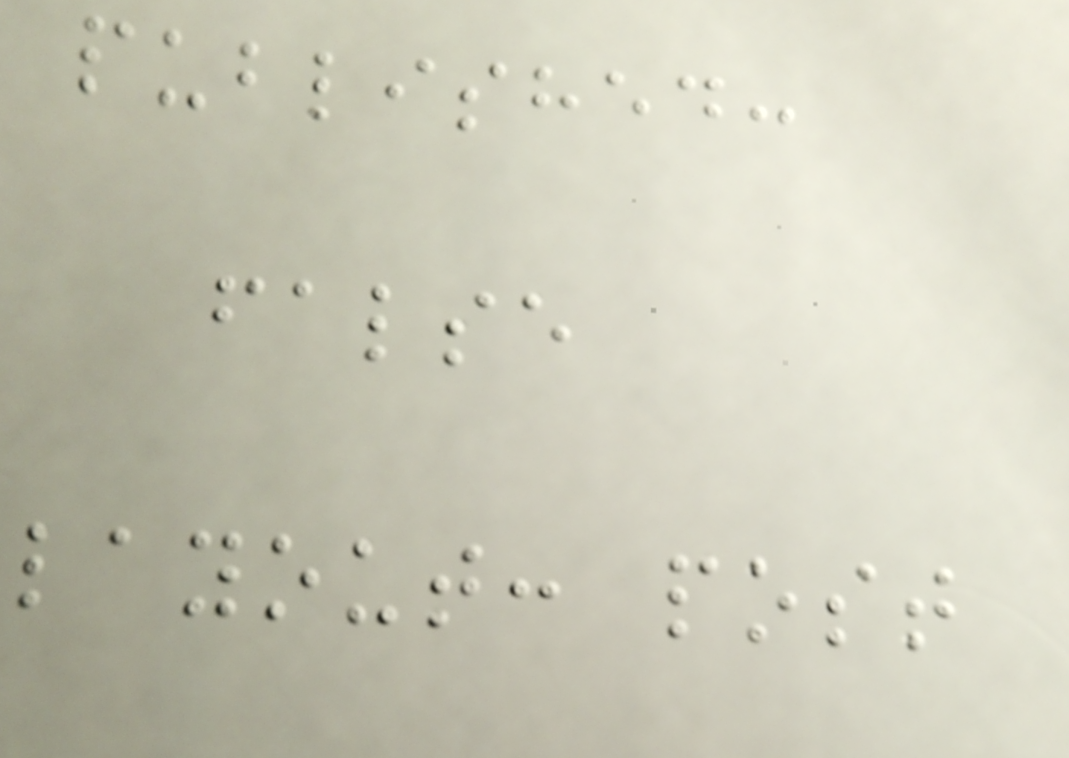published:
false
layout: post
